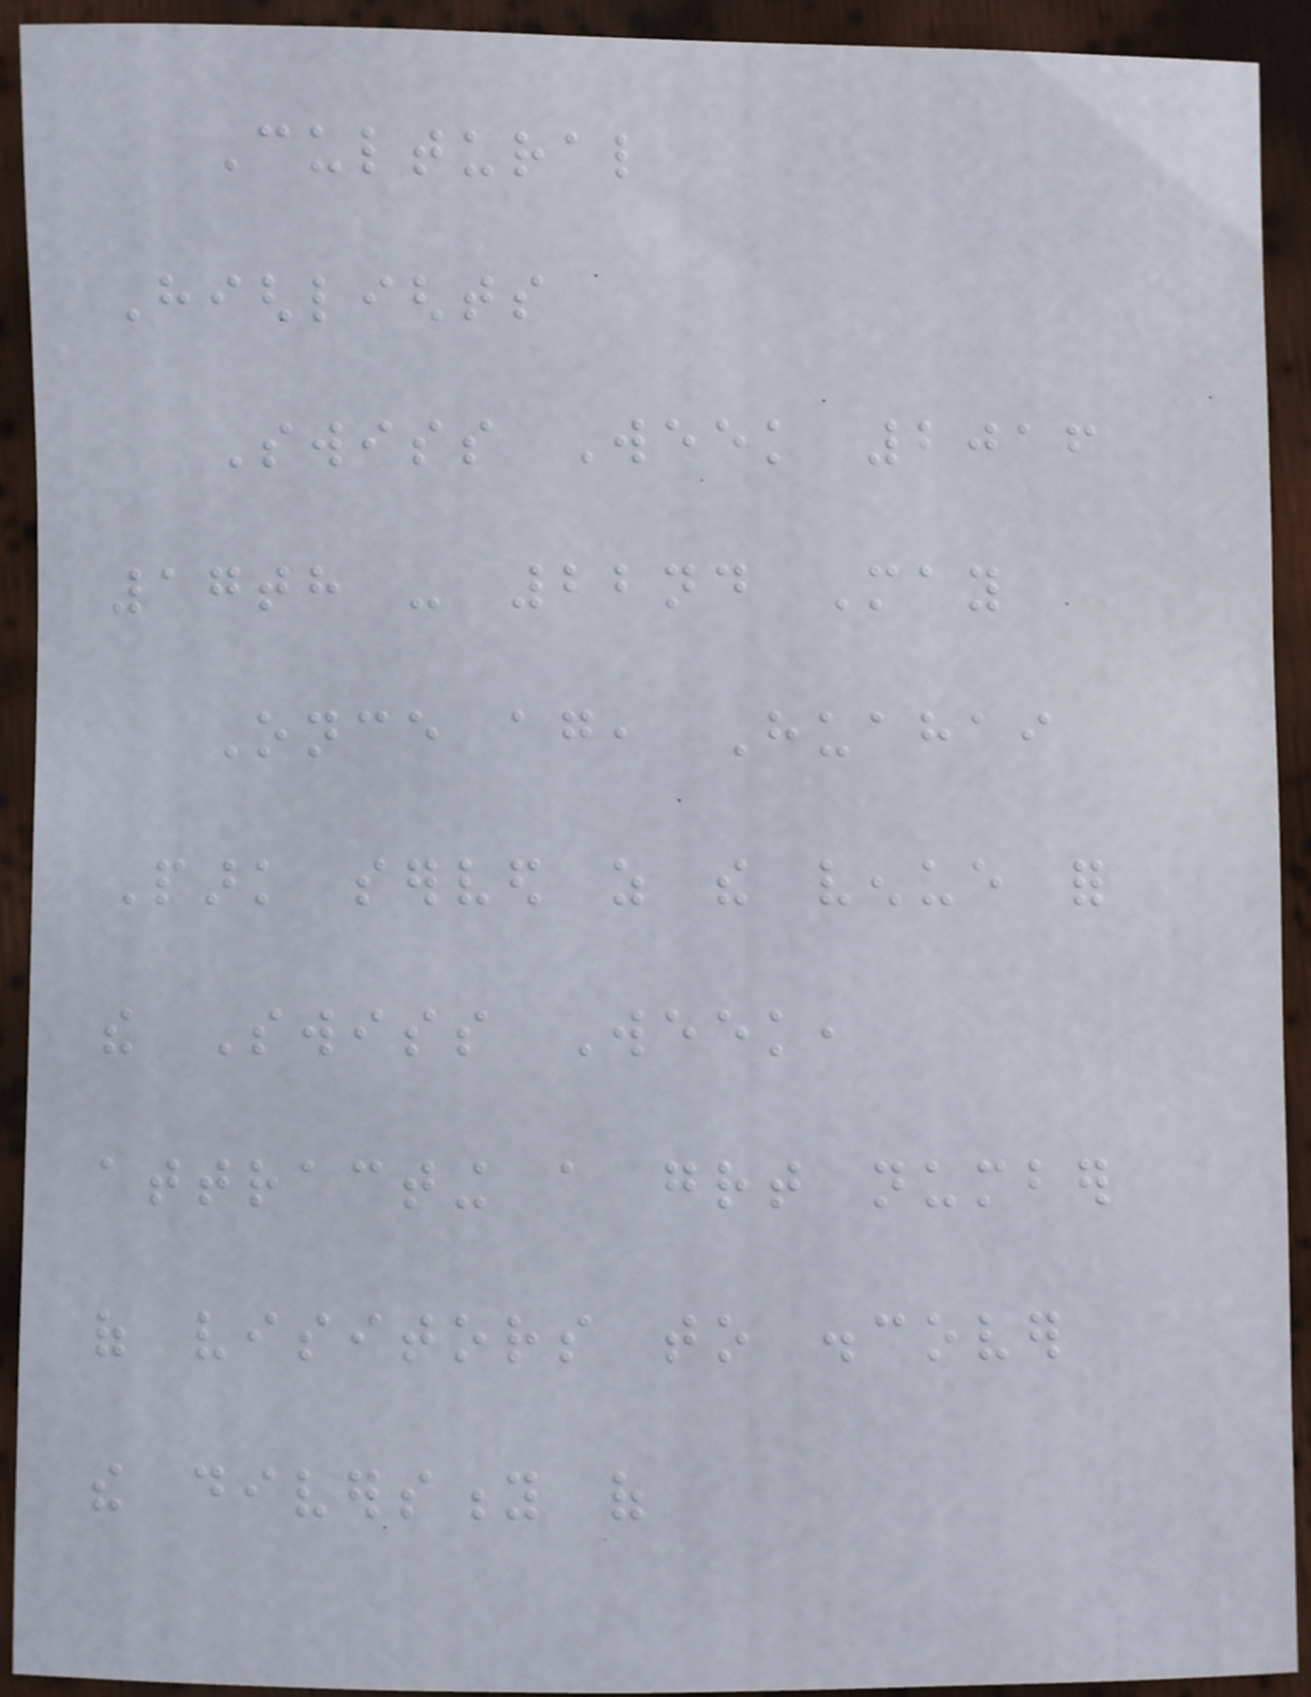Cultural
Highlights
Swiss Week 2016
17th - 22nd May
Once again, Huahai
Park served as the venue for
the Swiss Week,
attracting a great number
of visitors to discover
the diversity of
